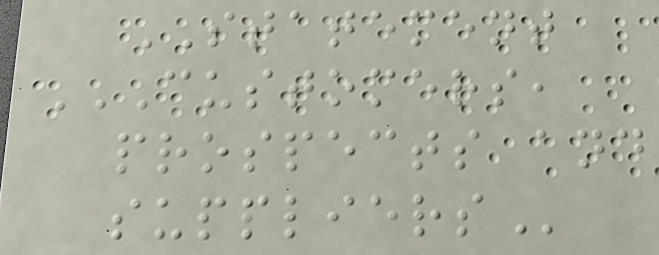STATEMENT
CUSTOMERS,
PROSPECTS AND
SUPPLIERS
